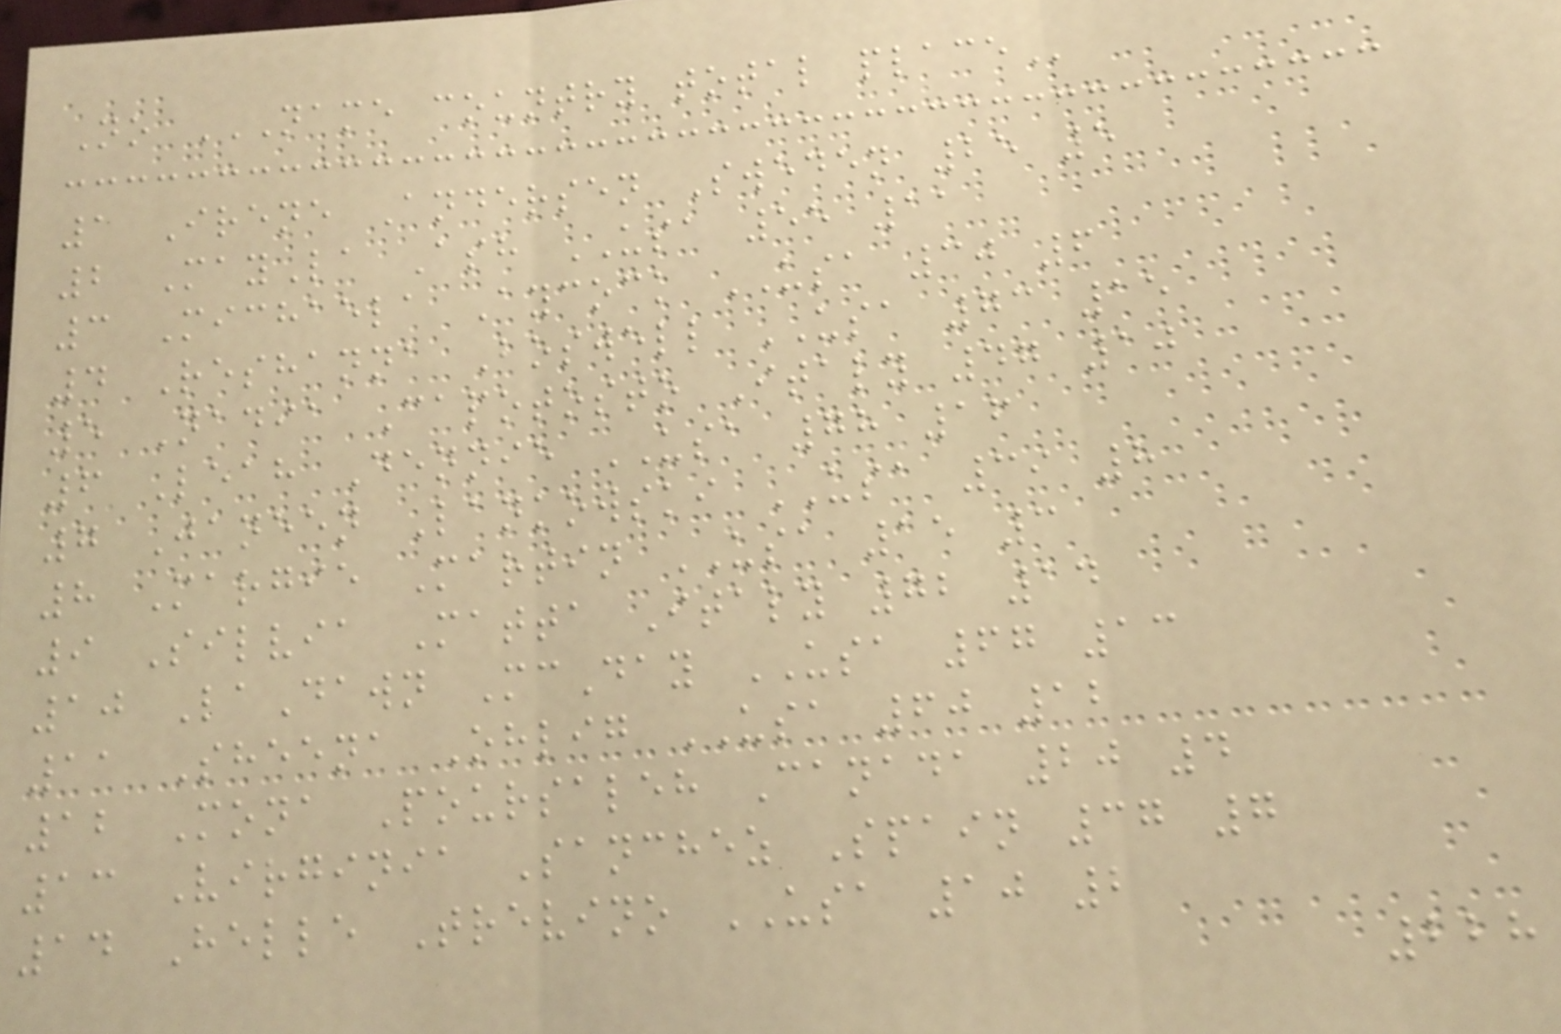No NAME COUNTRY TOTAL PLACE
1 Irene Andersen Sweden 25 5
2 MayLa Ash USA 55 11
3 Michaela Aycock USA 30 6
4 Reshanna Boswell USA 73 15
5 Nadia Capotosto Italy 47 10
6 Leah Dennie USA 78 16
7 Janeen Lankowski USA 39 8
8 Margie Martin USA 15 3
9 Silvia Matta Italy 72 14
10 LaDawn McDay USA 67 13
11 Sheena Ohlig USA 60 12
12 Mona Poursaleh Canada 20 4
13 Virginia Sanchez Spain 37 7
14 Helle Trevino USA 10 2
228
